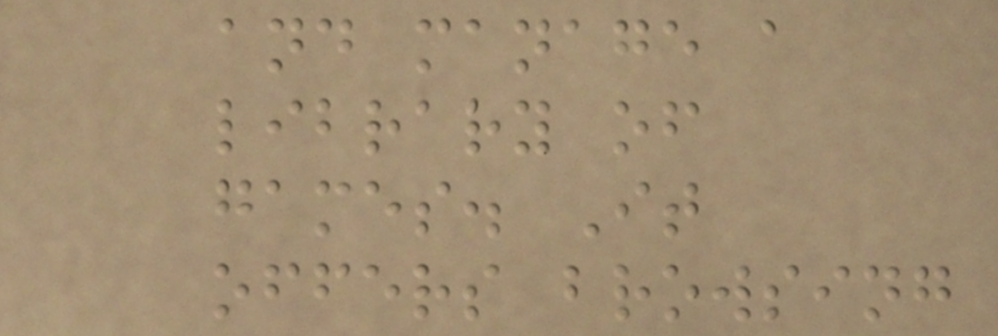and manage a
library of
games. It
offers browsing
